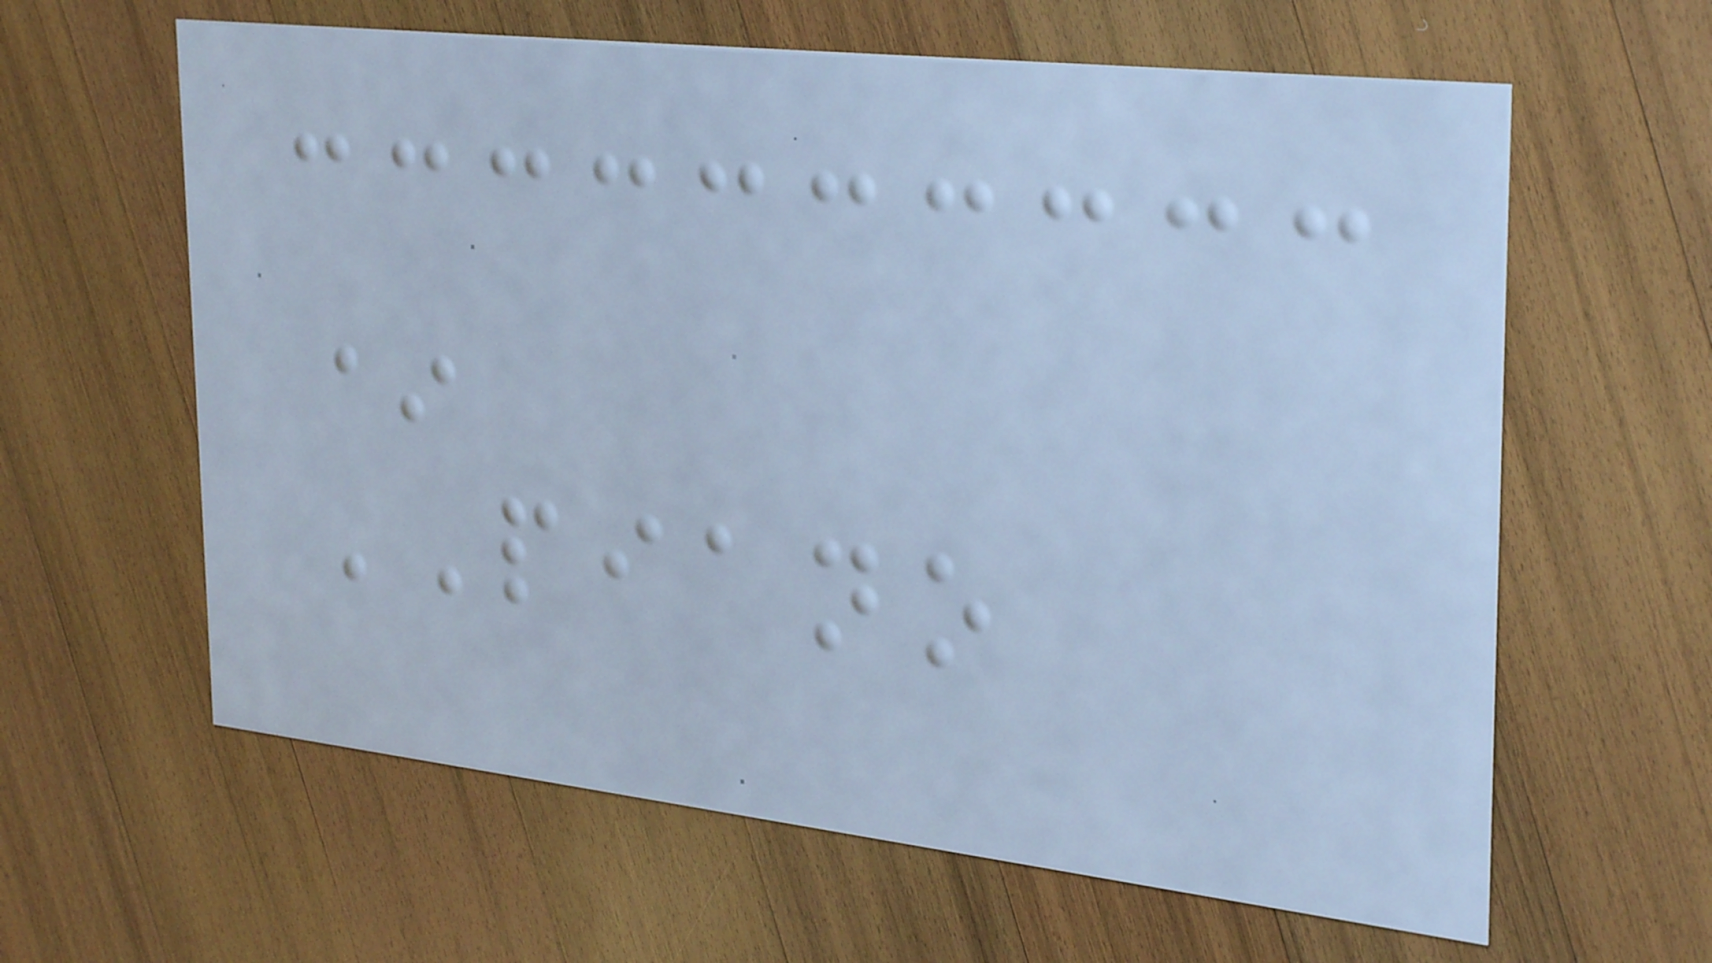*
PIANO
